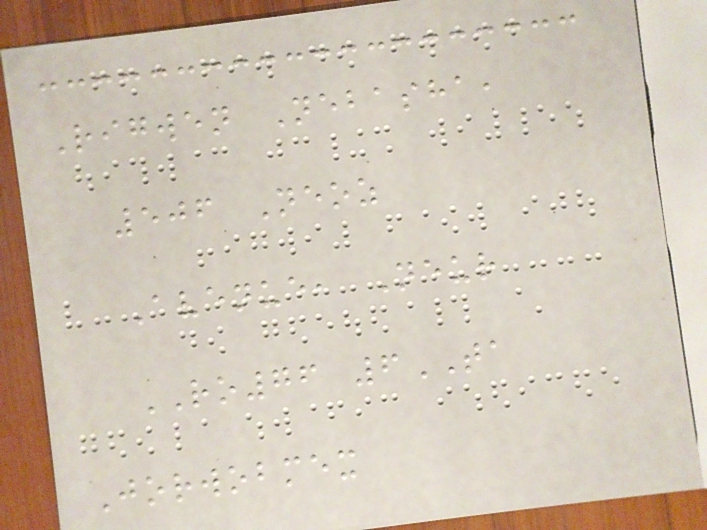Rigwen Nebasha,
506 Neoz
Avenue, Neur
RO76 6TA
Jorwobmex
